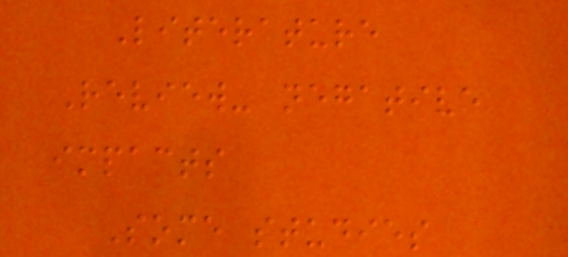Literature
Review- negative
impacts
Some studies
